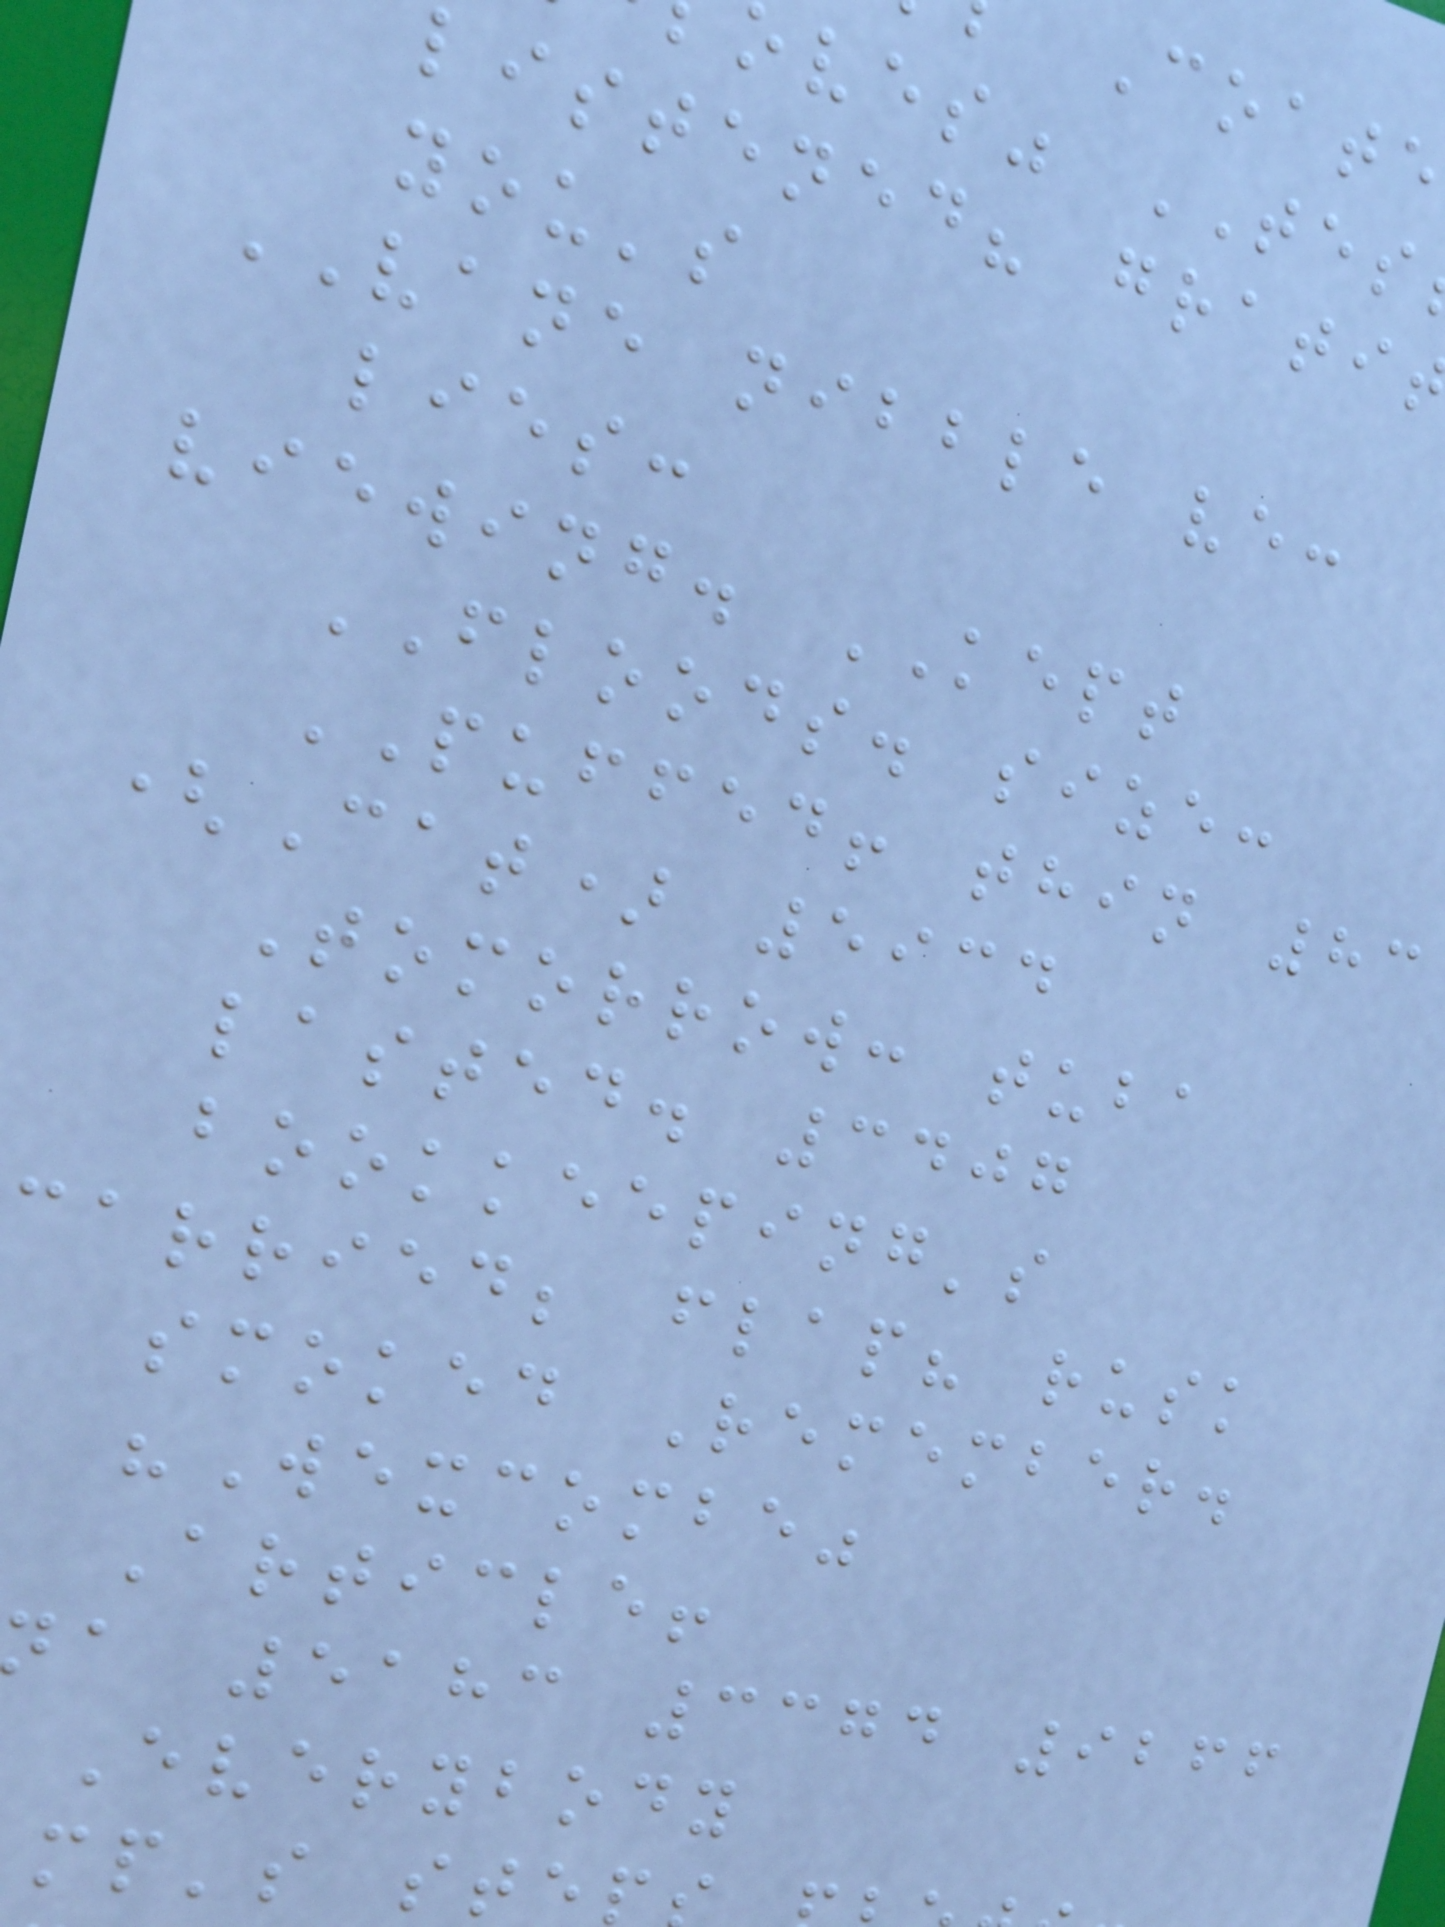Coate
oves" TES
listened? grati
you's
VANE nibble ve:
lies:
viewing. KEPT
FLOODS. size:
PUFFED! thin 83
(Cat) 5934
Tomorrow: tuba
lasted. 3407
bookkeeping's
carried; flap? rusk
smoked Remember.
"Wexcombe"
Article!
a 5183 3374 9266
Everybody
mp's ste
